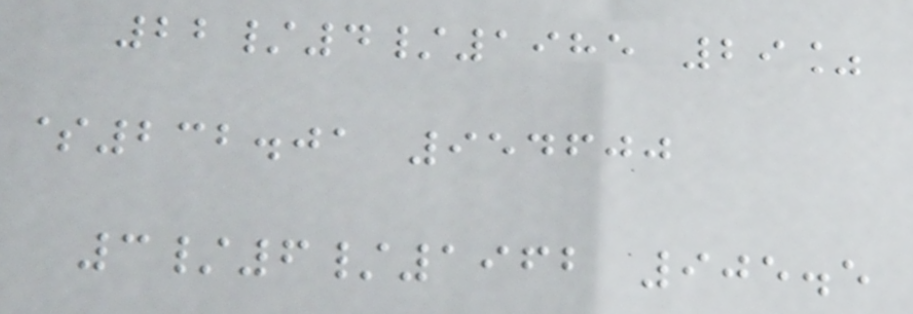22/4/1985 29%
$232.01 954600
3/6/1962 905.5
